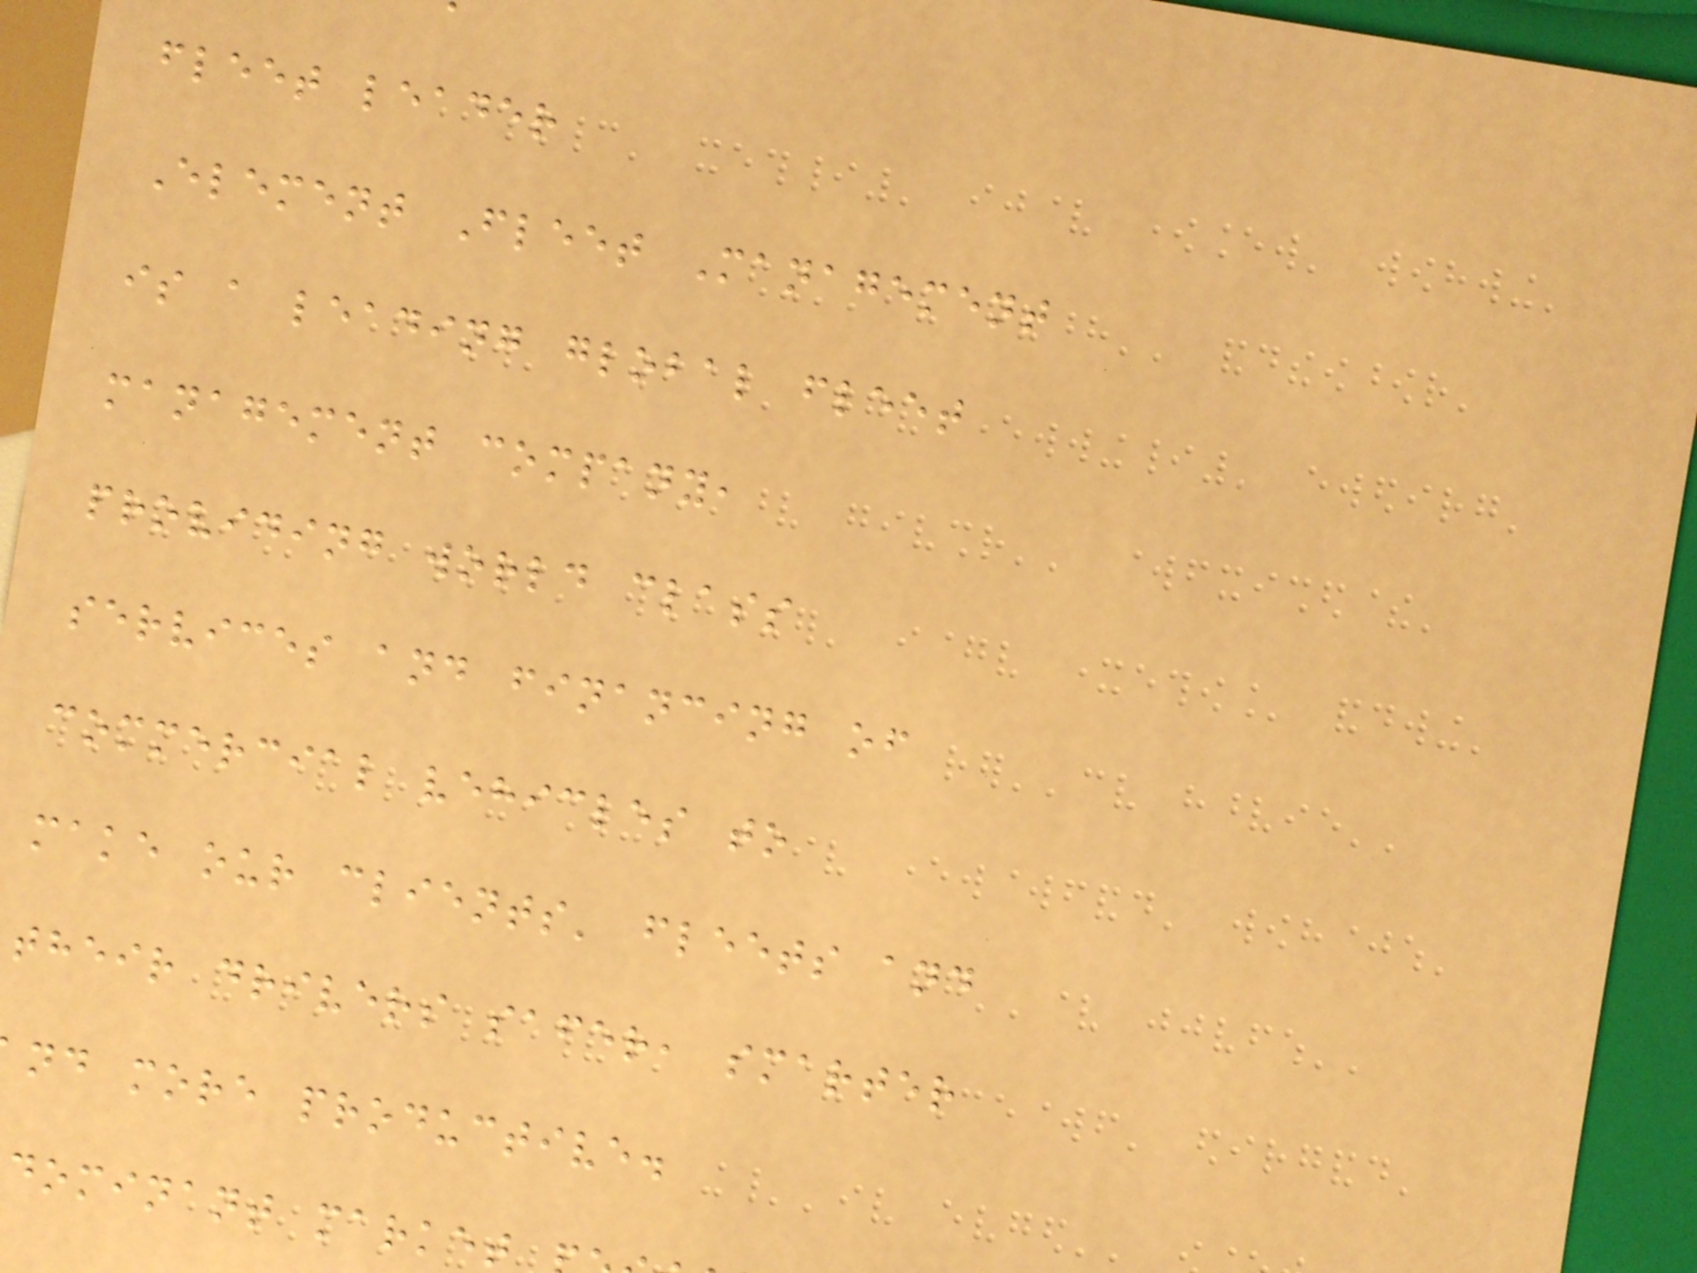fleet leader
Element Fleet Management
is a leading global fleet
management company,
providing world class
services and financing of
commercial vehicles to
make our clients' fleets and
their drivers safer, smarter
nd more productive.
dominant market
